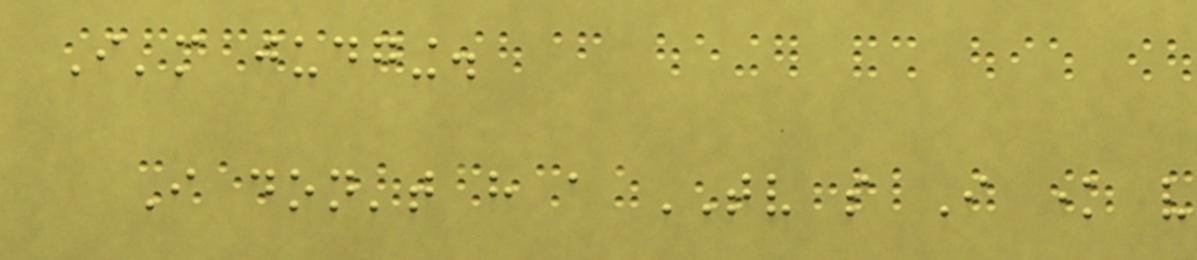I'm judging.
I don't have a TV so I know very
